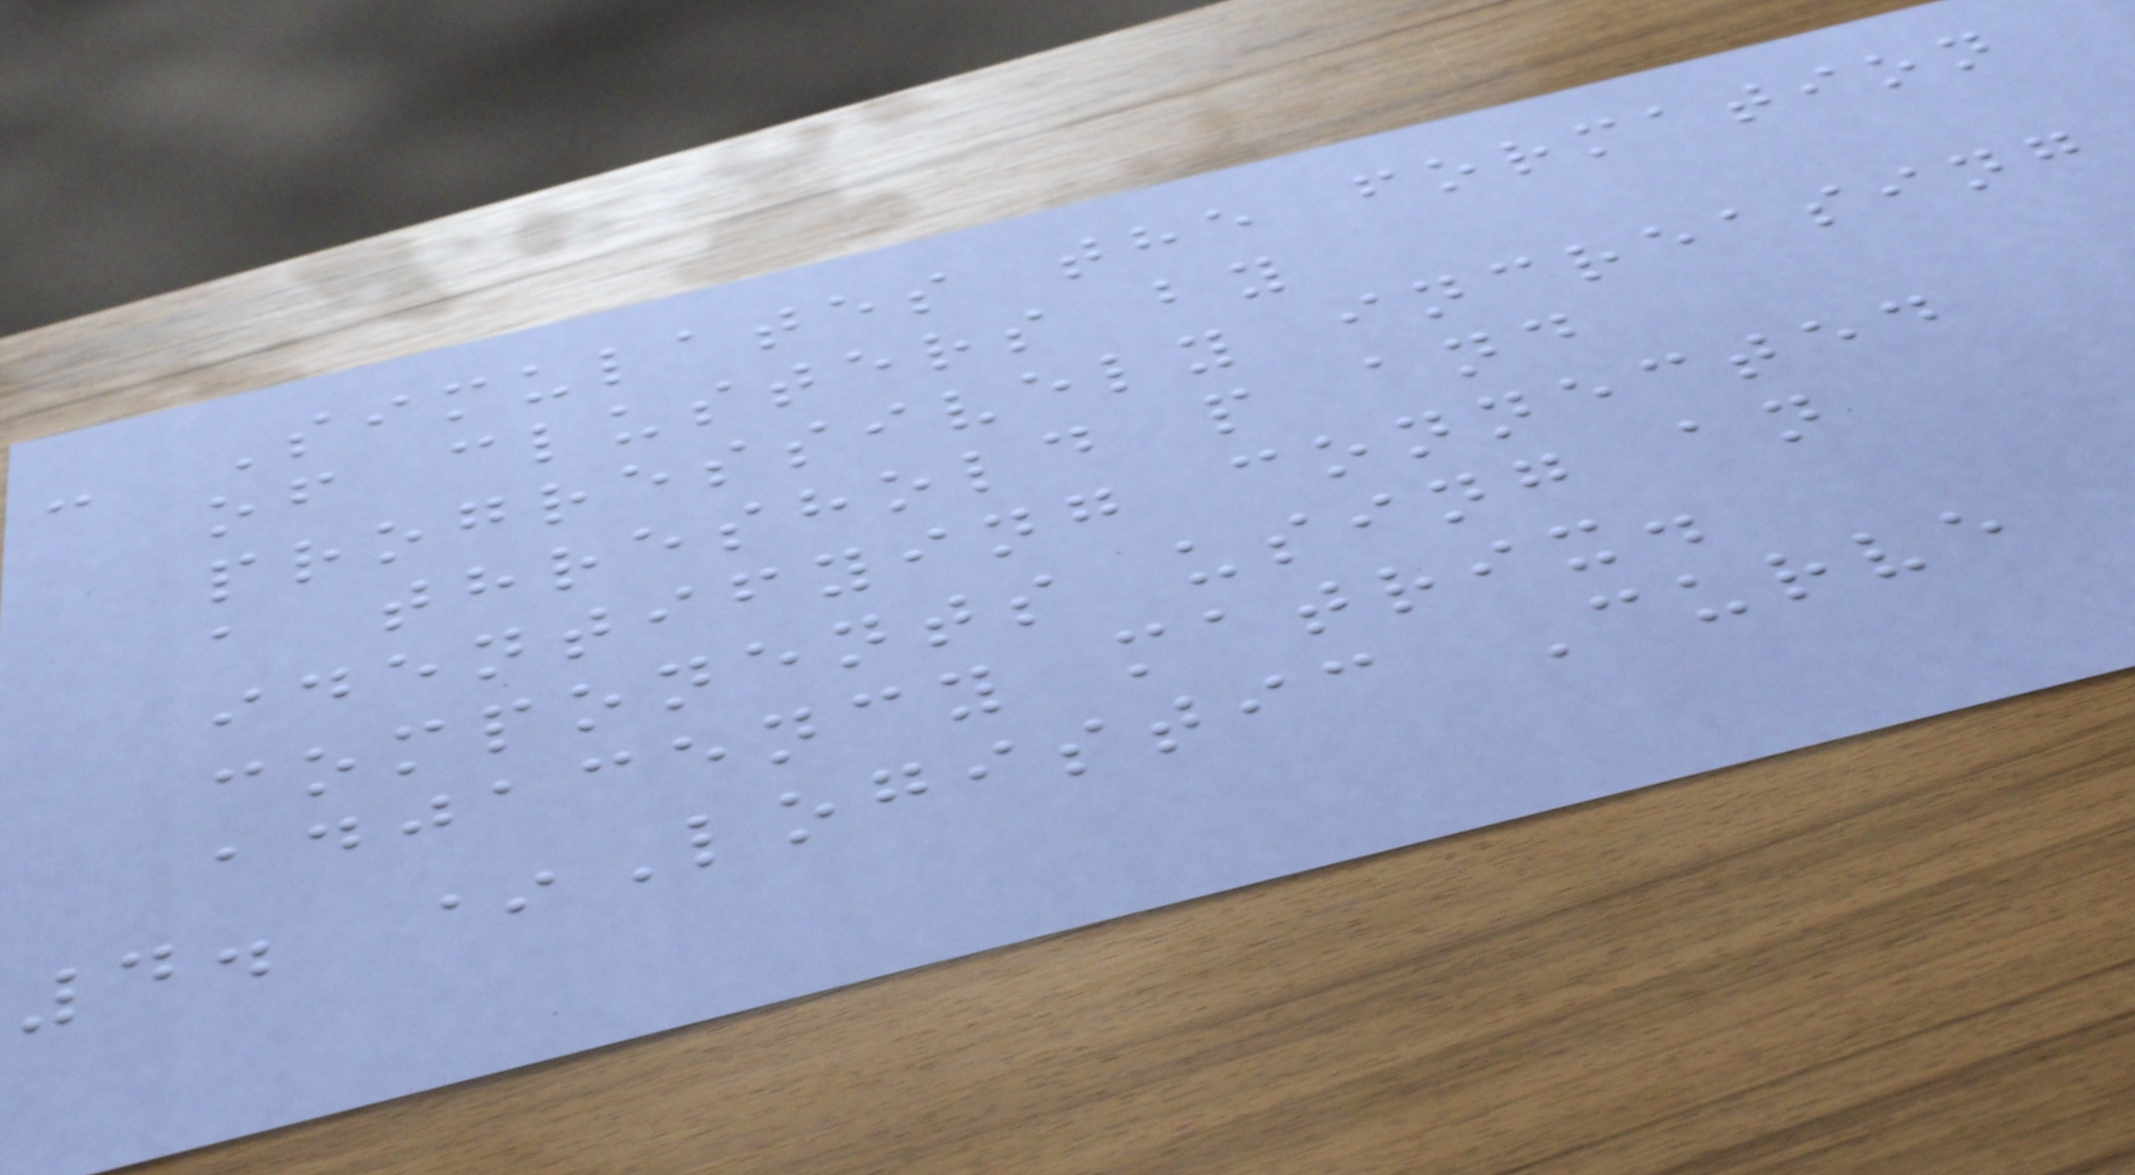- Simulates the formation
of clusters by
progressively increasing
a threshold p and
identifying connected
components using an
adjacency matrix.
4. *Logistic Curve
